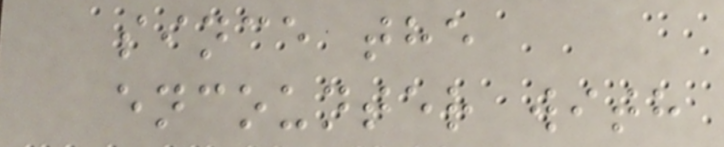since the
encounter with
